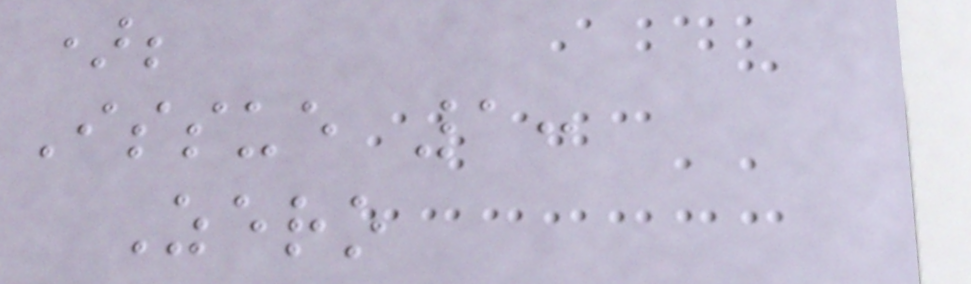);
Issue 1:
Zero
